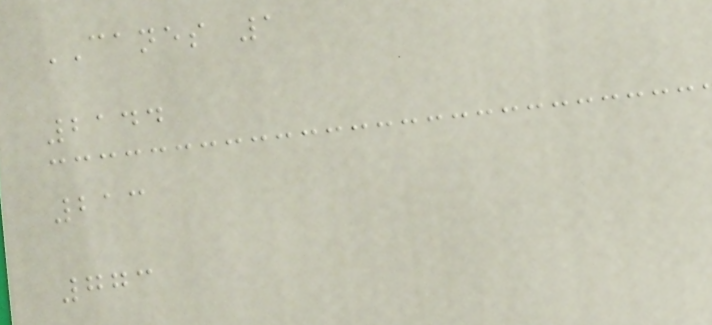CANES 1
2144
213
773
